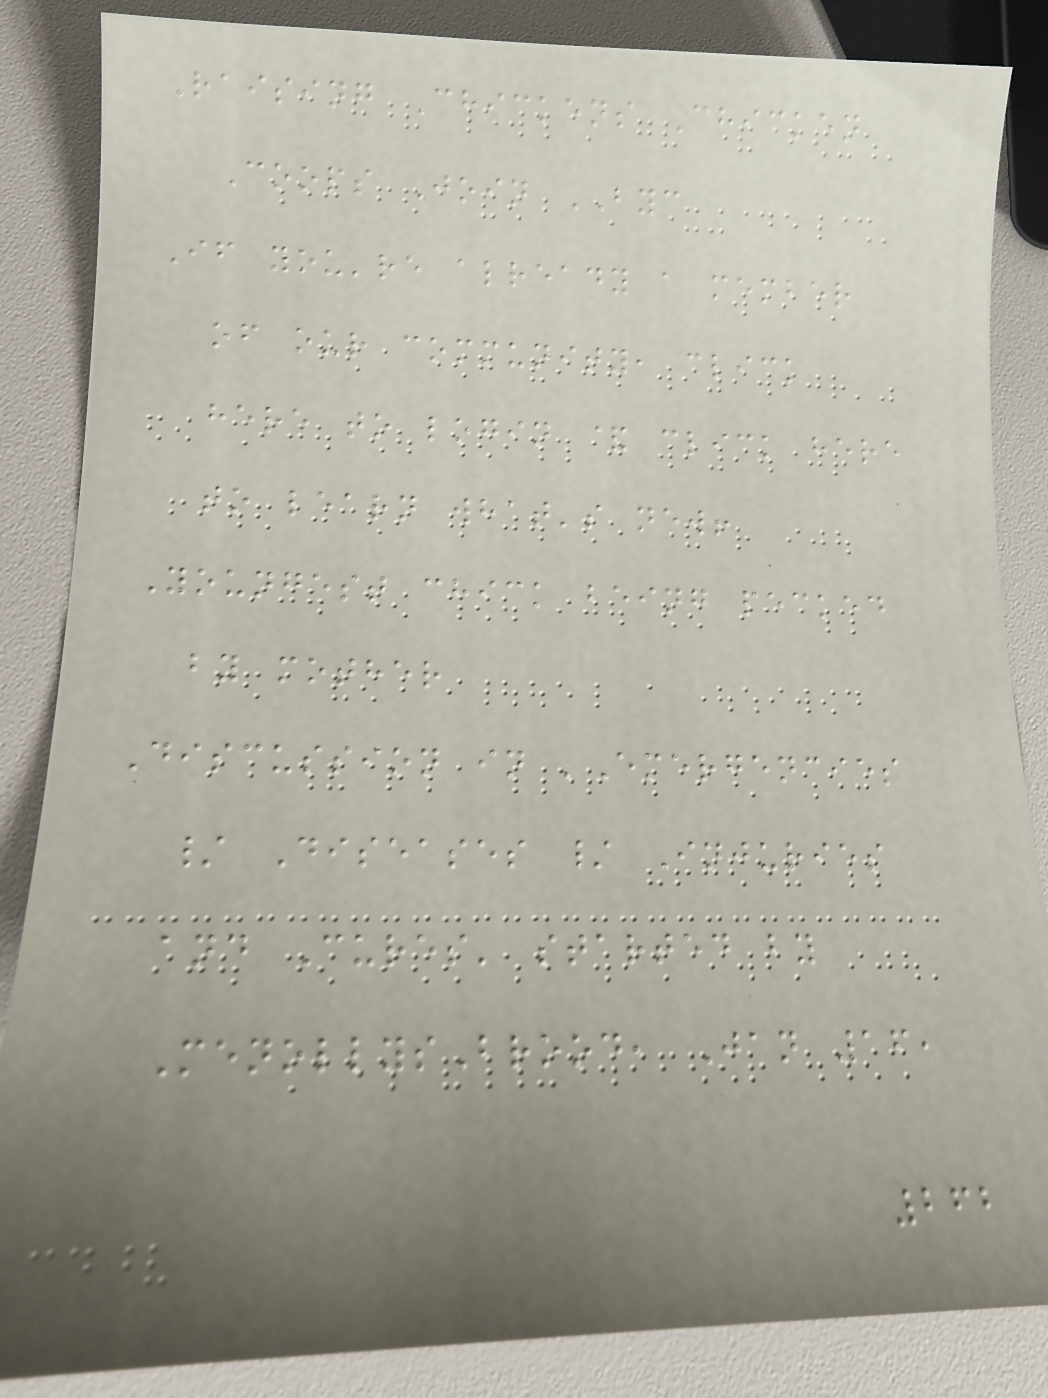Raising Chickens Chicken
Coops Join BYC
If you're already a member
of our community, click
here to login & click here
to learn what's new!
Youngest chick being pecked
by mother
Discussion in 'Emergencies
/ Diseases / Injuries
and Cures' started by
MenollysBrood, Jan 16,
262
